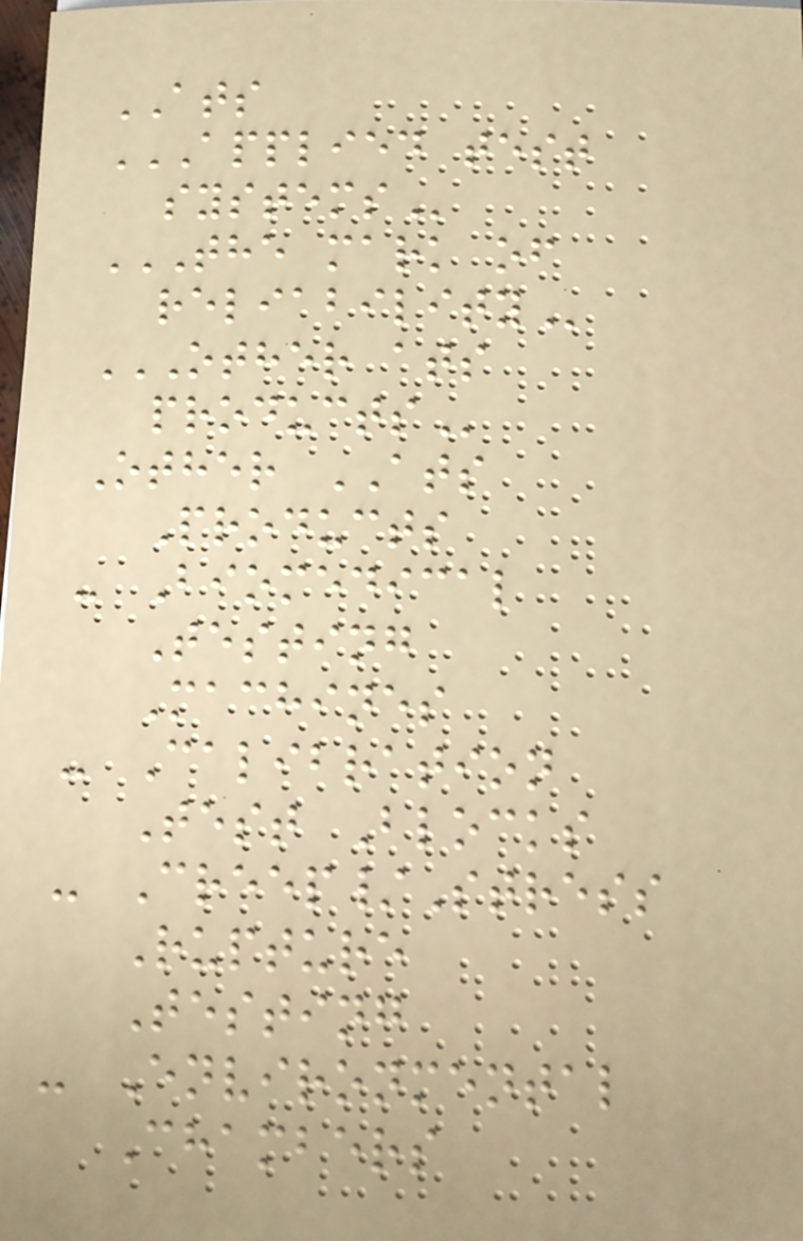ATS
APPLIED TEST
SYSTEMS
THE MARK OF
RELIABILITY
OTHER ATS
PRODUCTS
Other ATS
Products
- Biomedical
Testing
Machines
- Calibration
Test Blocks
- Creep/Stress
Rupture
Testing
- Environmental
Chambers
